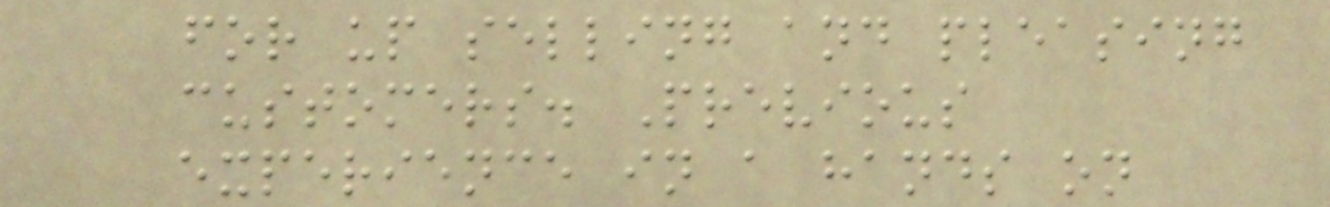for up selling and pleasing
customers. Previous
experience in a hands on
